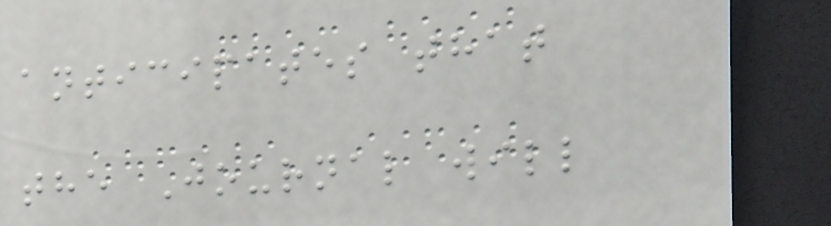anticipates that
the Journal will
